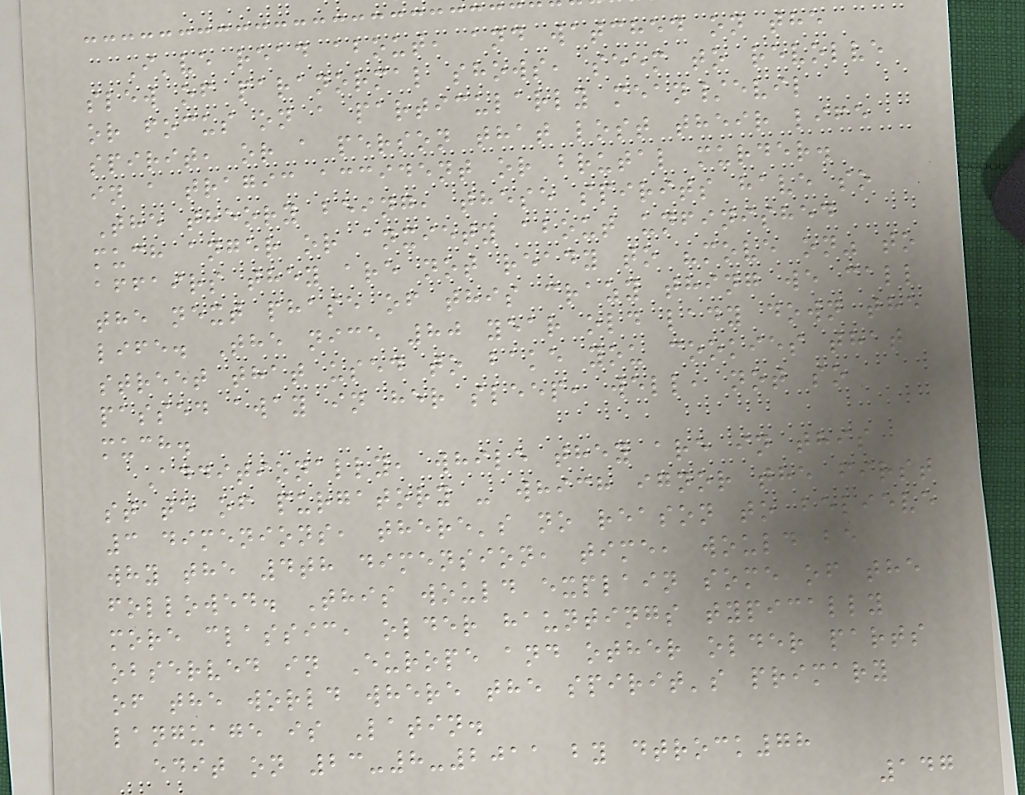I've read about, and watched on the
slew of paranormal shows, seem to revolve
or focus on a particularly mean/evil
spirit, or a person that lost their life
in a tragic accident or brutal murder.
The theory being, these spirits have so
much anger or anxiety about unfinished
affairs they are not ready to "move on" to
the next phase of this crazy thing we call
life. The nice 80 year old lady down the
street that used to bake you cookies that
passed away in her sleep, well, not so
much.
Additionally, while they are in this
state of purgatory - which ignor the first
3 dimenions, there's no reason to believe
why the 4th dimension, time, would be
followed. This would explain some of the
more classic, older hauntings typically
observed in Europe and other older parts
of the world where the spirit's primary
language is Latin.
edit on 23-8-2011 by dtrock78
147
